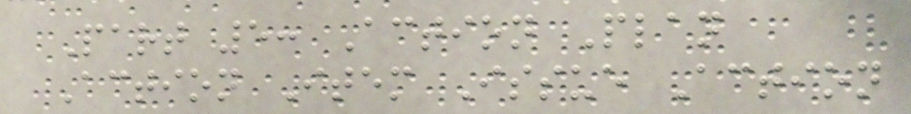Part 5: Action Plan
Action Item Issue Action
